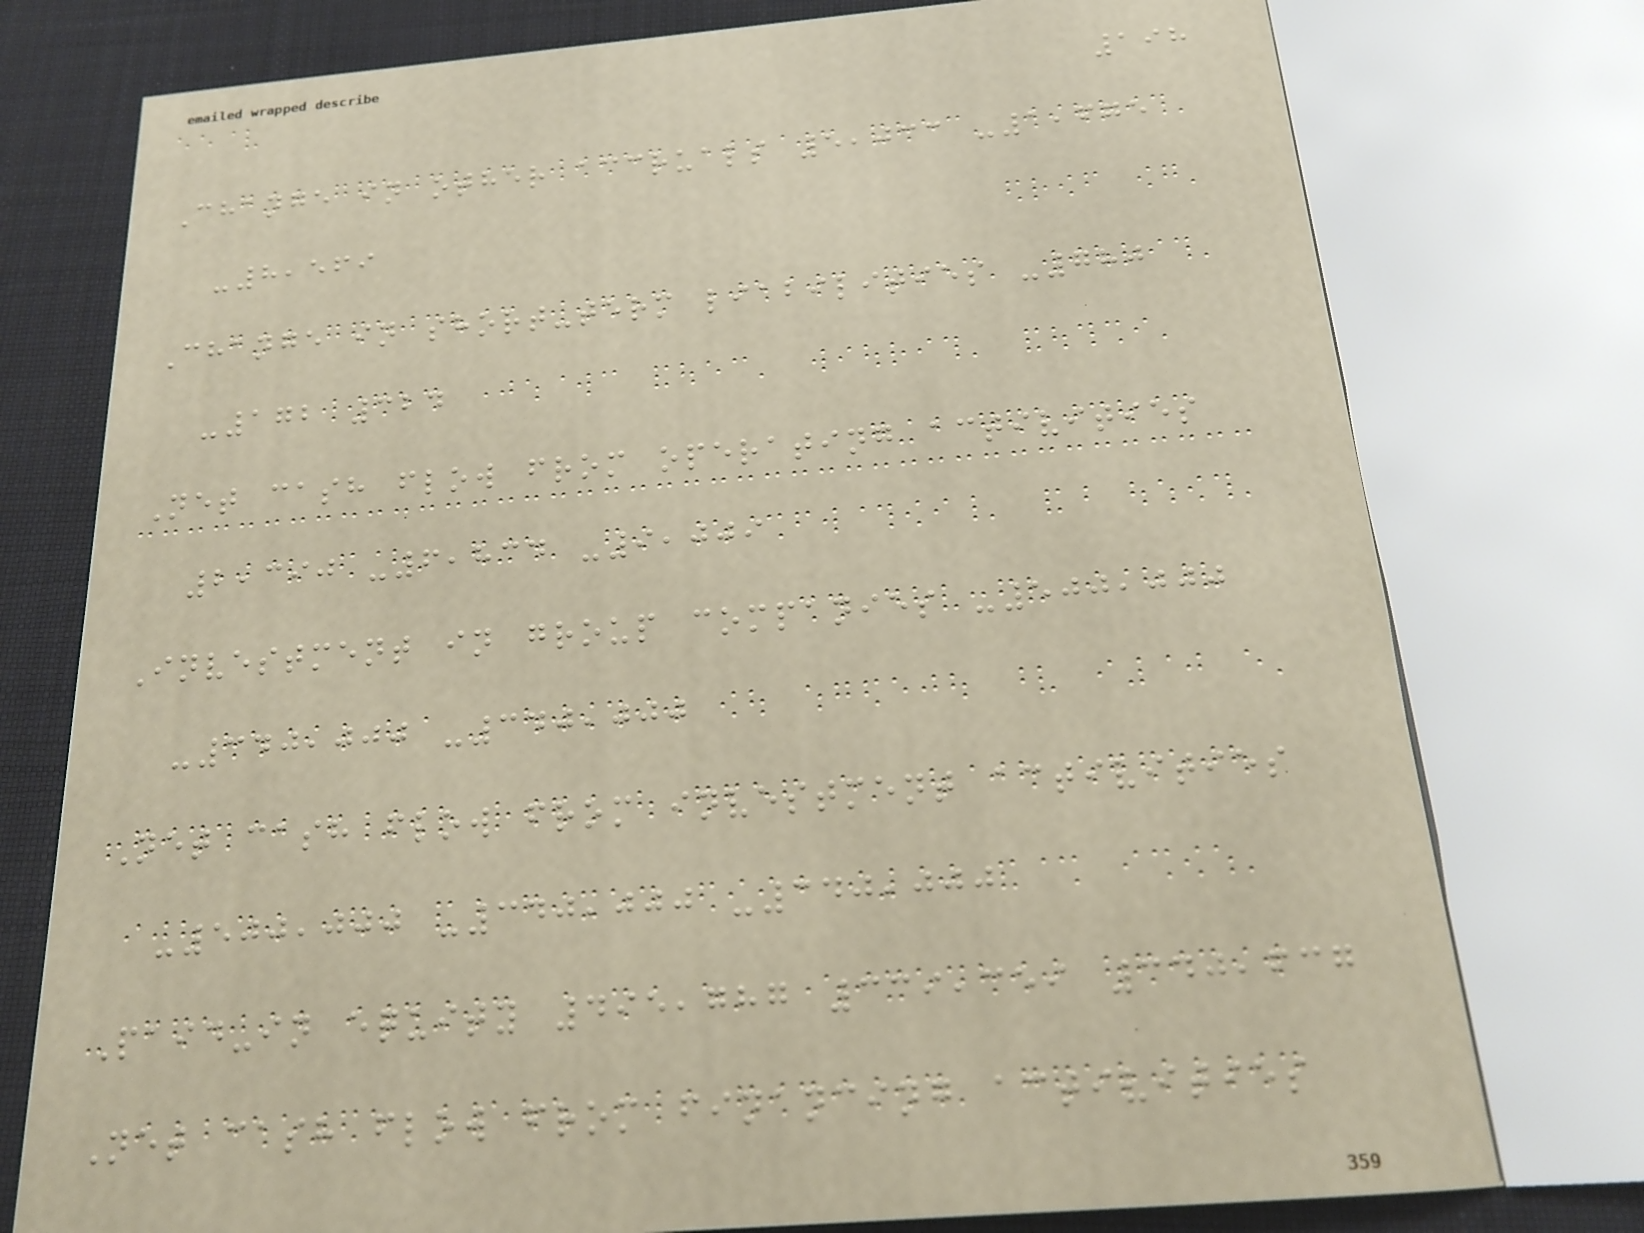198
Change in other accruals 5,033 -1,675
-8,569
Change in short-term liabilities -780
-172 324
Net cash flow from operating activities
2,390 -6,834 -9,009
Investment in group companies -500,000
-340,000 -340,000
Net cash flow from investment activities
-500,000 -340,000 -340,000
Paid-in equity 495,787 339,359 340,637
Net cash flow from financing activities
